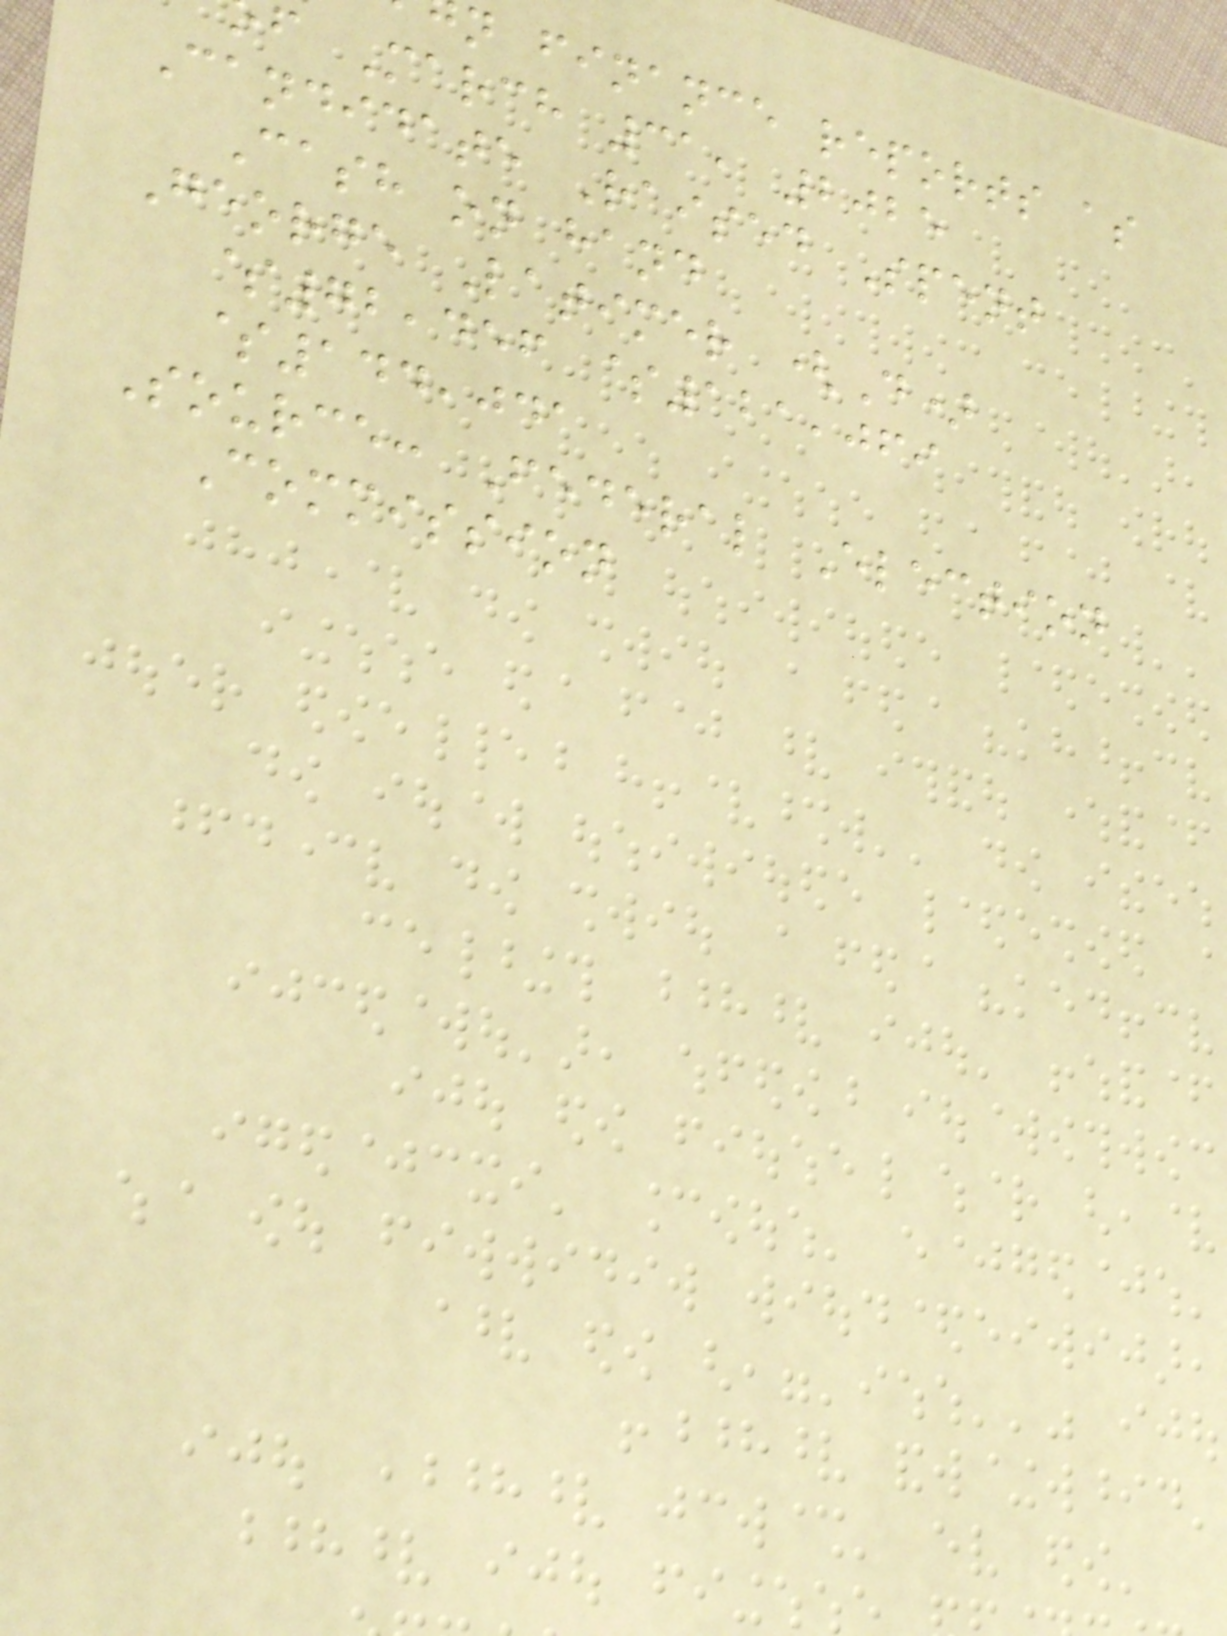n finance reports as
f March 31, 2025
Candidate Raised Spent
Cash on hand
George Latimer (D)
$72,456 $121,069
$144,041
Source: Federal Election
Commission
